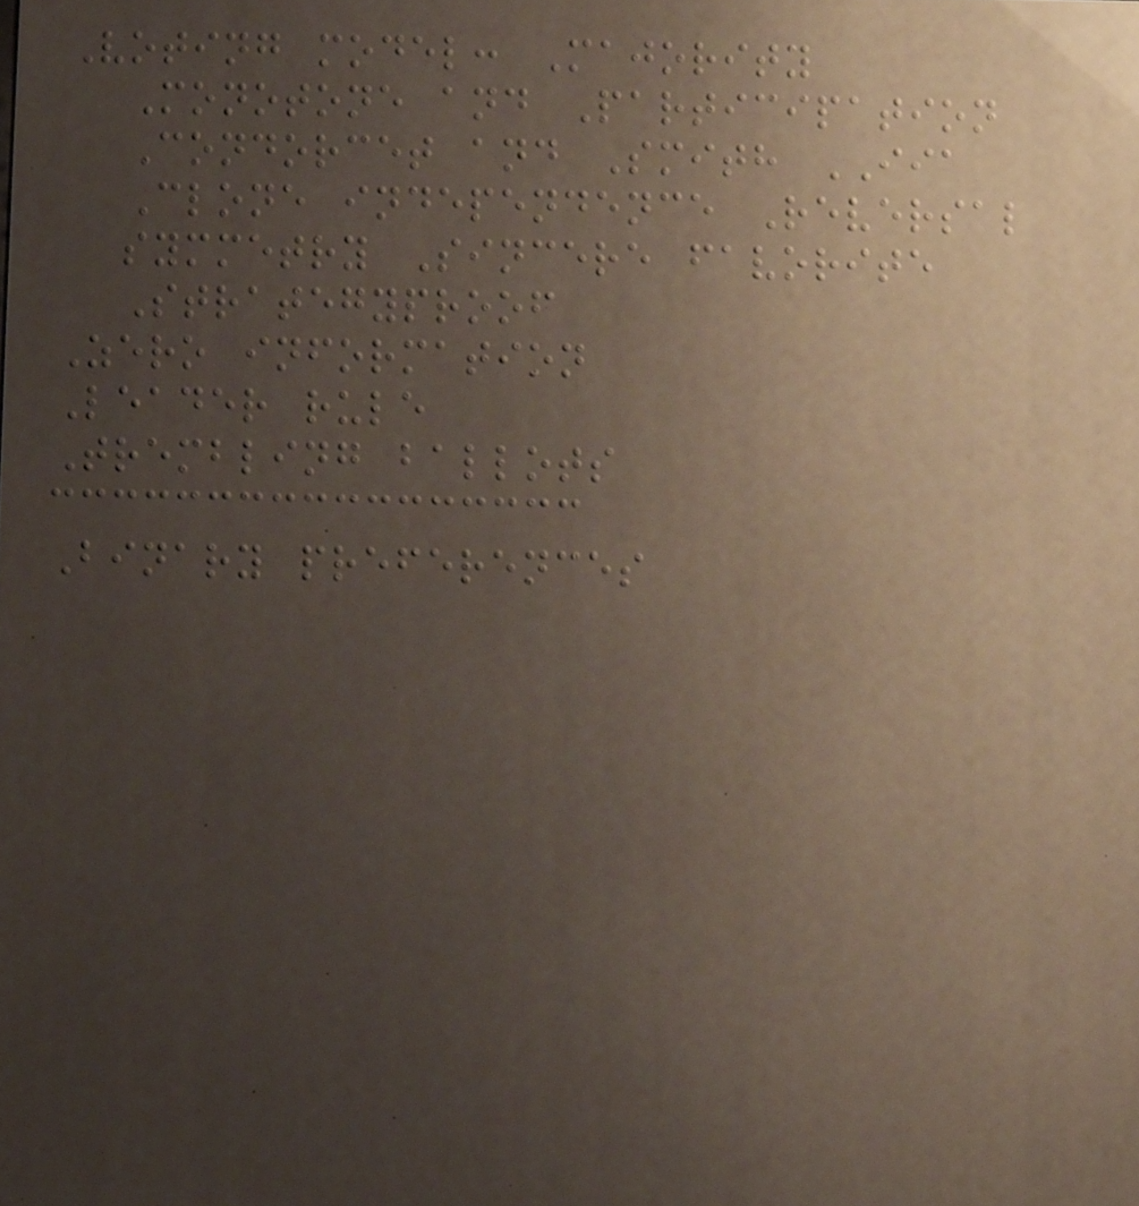Voting model: Majority
Monotone and Participation
Condorcet and Smith IIA
Clone independence Reversal
symmetry Sincere favorite
Strategyproof
Zero information
Leader rule
Trembling ballots
Binary preferences
